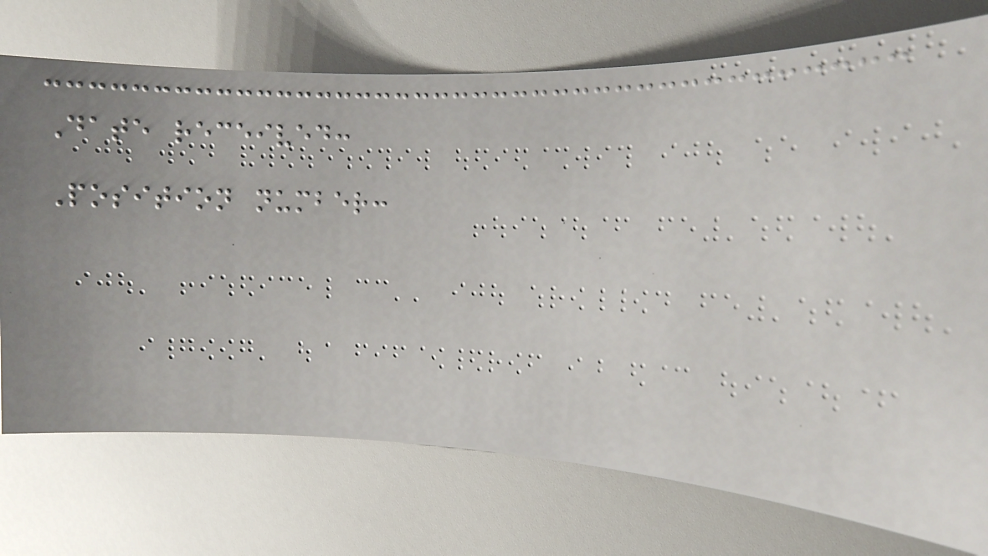Date received:
Position number:
